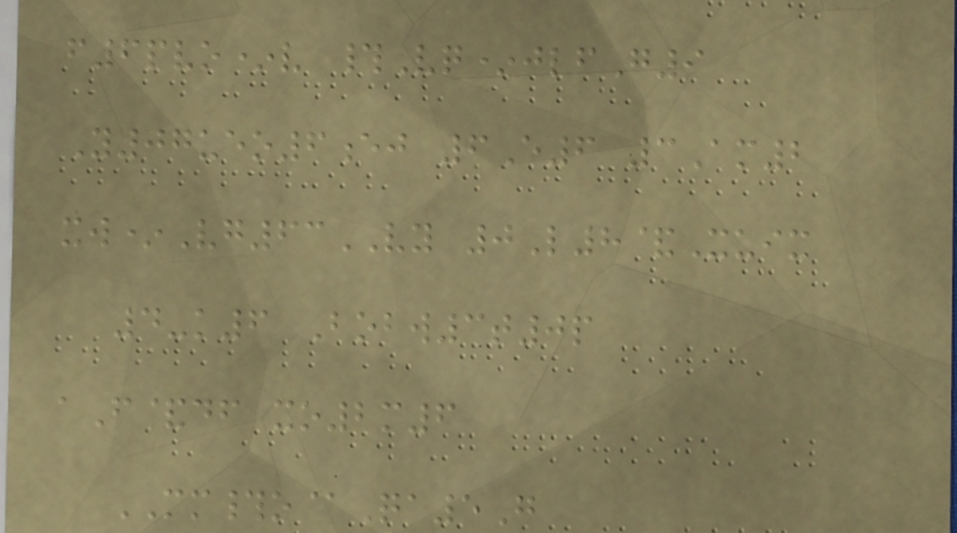f6pvo*v #Vq*jlfG9
Y07ueo6ej 6E6 3Am2
xw*Vg63VY 0L8&Xuix
4-k6 Bobw3t0p
aF&df xo2m6
MM#o@Qa5G
